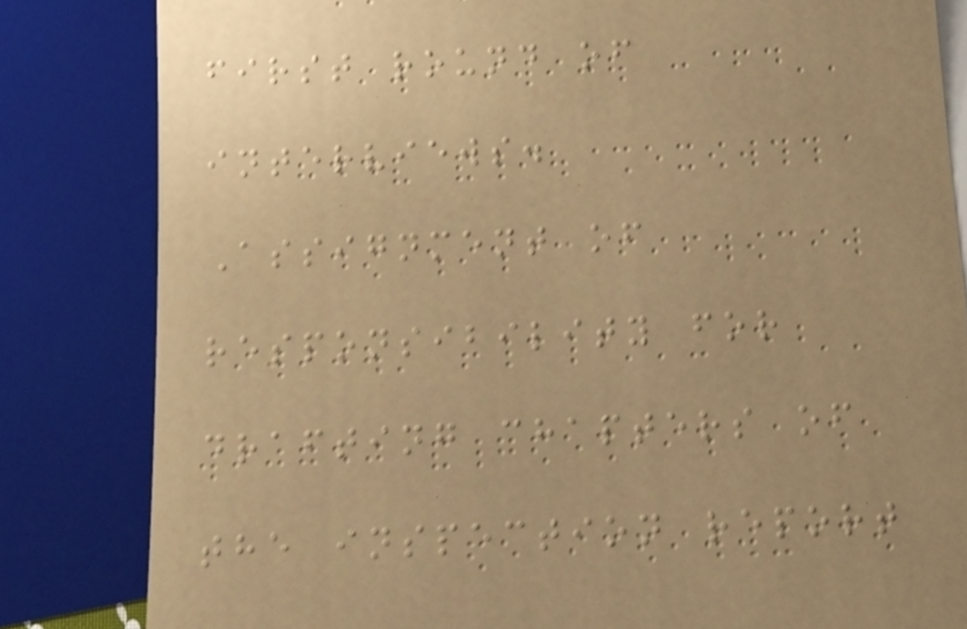first round of
interviews.
Assignment of
responsibility for
drafting chapters of
the inspection report
